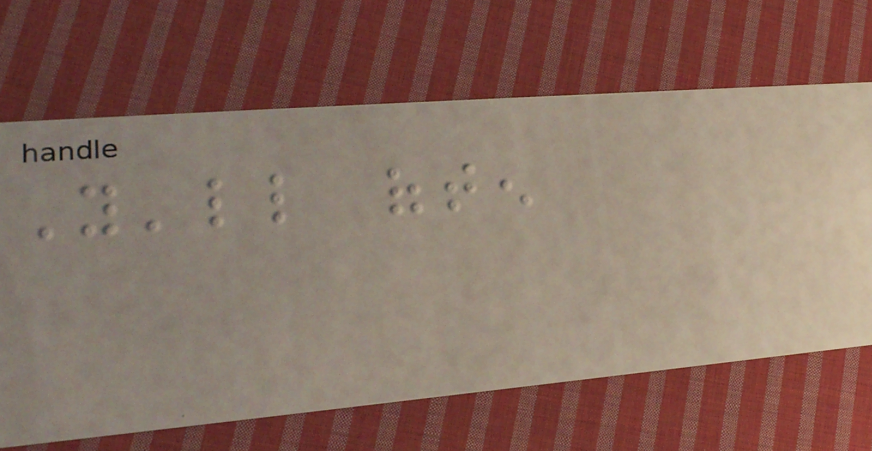You'll often
